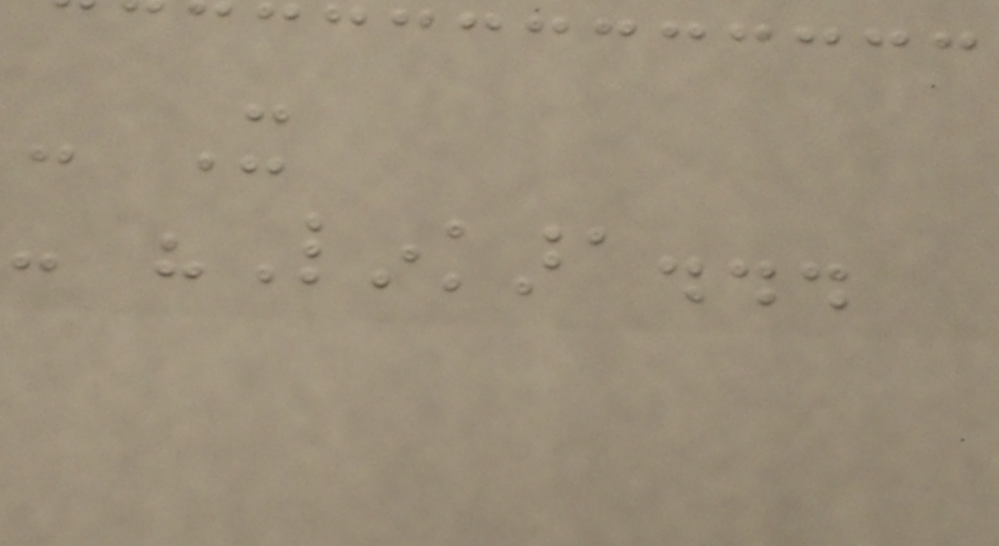- It
- "Linkara...
